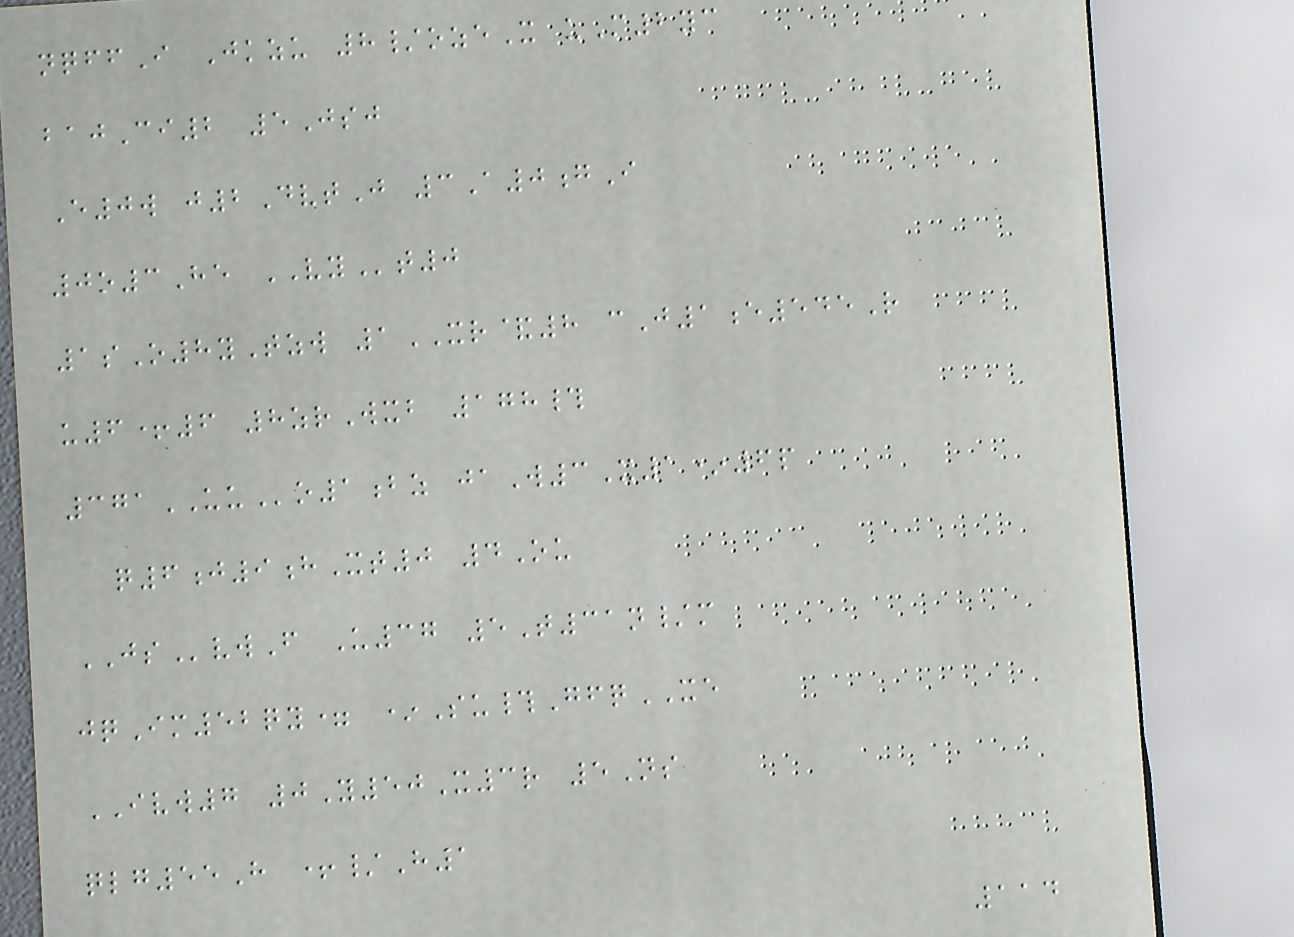nqffI Jkzu 8/ozeX uM2yc
bajCi2 5Jsj
E0w j2DvtJ 3A0gI
0o3He VYt0
1sO8yTzw 1XR&8 cJ1e545R
u6+6 8zrWxb 178#
371UUo1bz jaW3X1*6p
q6j9hXt0 4Ou
JSvwF U37 5T31n/m
jqIm52qy= *Su#GfqXE
IVW7 0Y50X3r 5Ns
qlg55H +/H1
114
